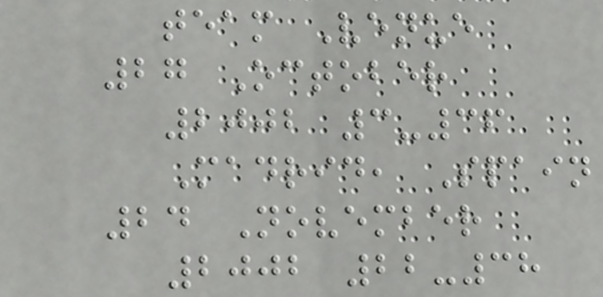team Venue
27 October
2002 3-36
Madrid, Spain
24 November
2002 22-38
